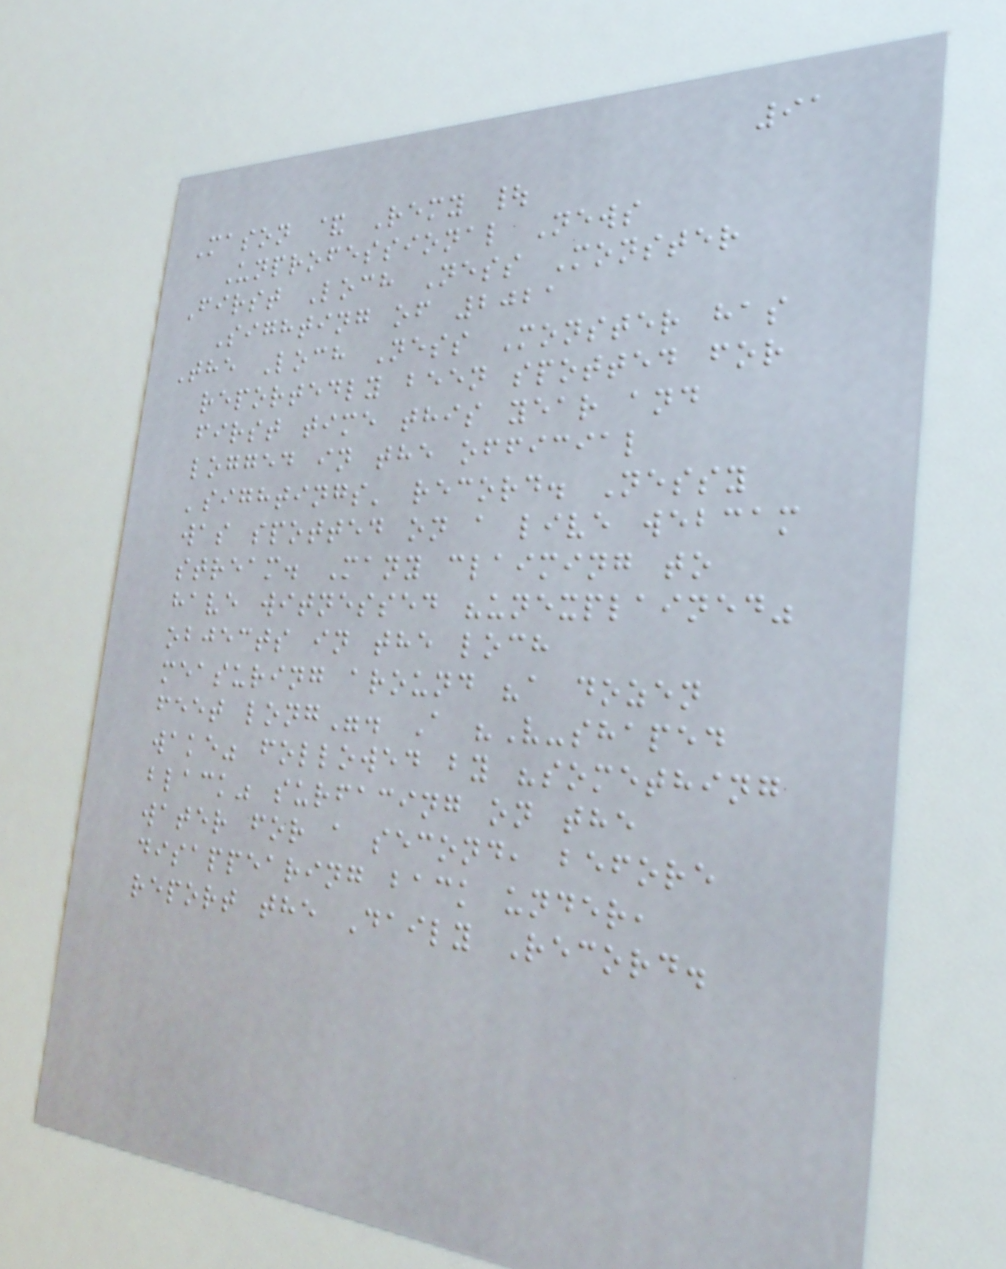91
Mason & Remy |
Unprofessional News
First Loch Ness Monster
Sighting of 2021
The Loch Ness Monster has
reportedly been spotted for
first time this year and
logged in the official
'sightings' record. Nessy
was spotted on a live webcam
stream. Many claiming to
have witnessed "unexplained"
objects in the loch
measuring around "a dozen
feet long". A "V-shaped
wake" followed by "something
black" surfacing on the
water for a second, before
disappearing back under,
report the Daily Record.
